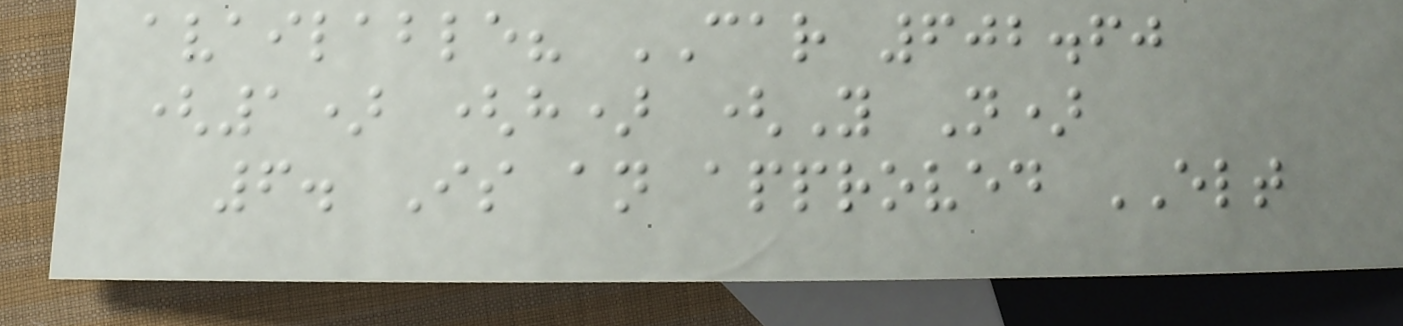available? CAR 602.60
(1) (h) (Y N)
6. Is an approved ELT
